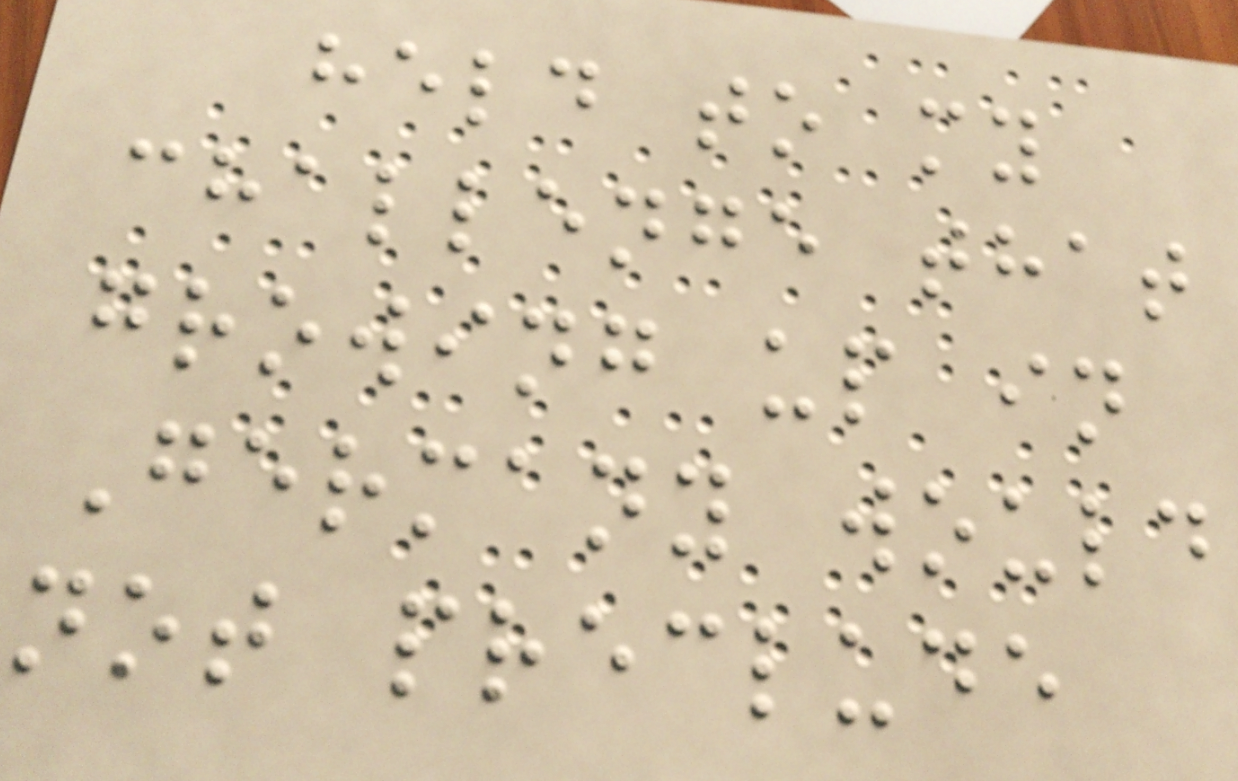held to my
challenge that
growing up in
Germany would
not preclude
